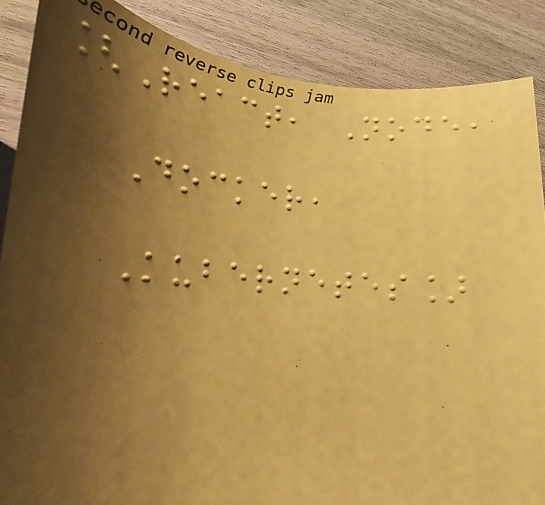[React, Node,
Docker,
Kubernetes]
